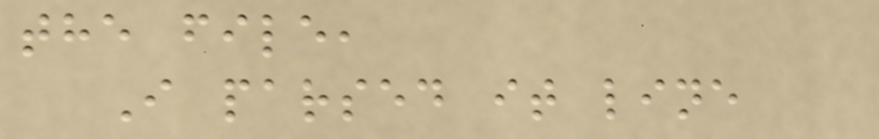the file,
I parsed it line
